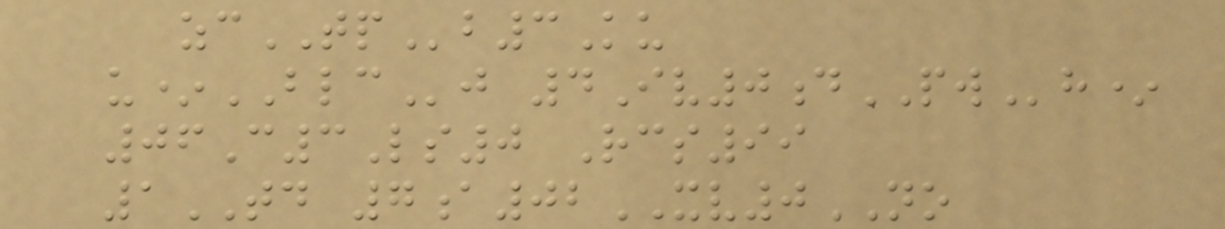zcTPb3Ku
u*BLCj 4Iv0dPWh*
06C3Ls0 Rcs99
1TD 7a02XV0NO
